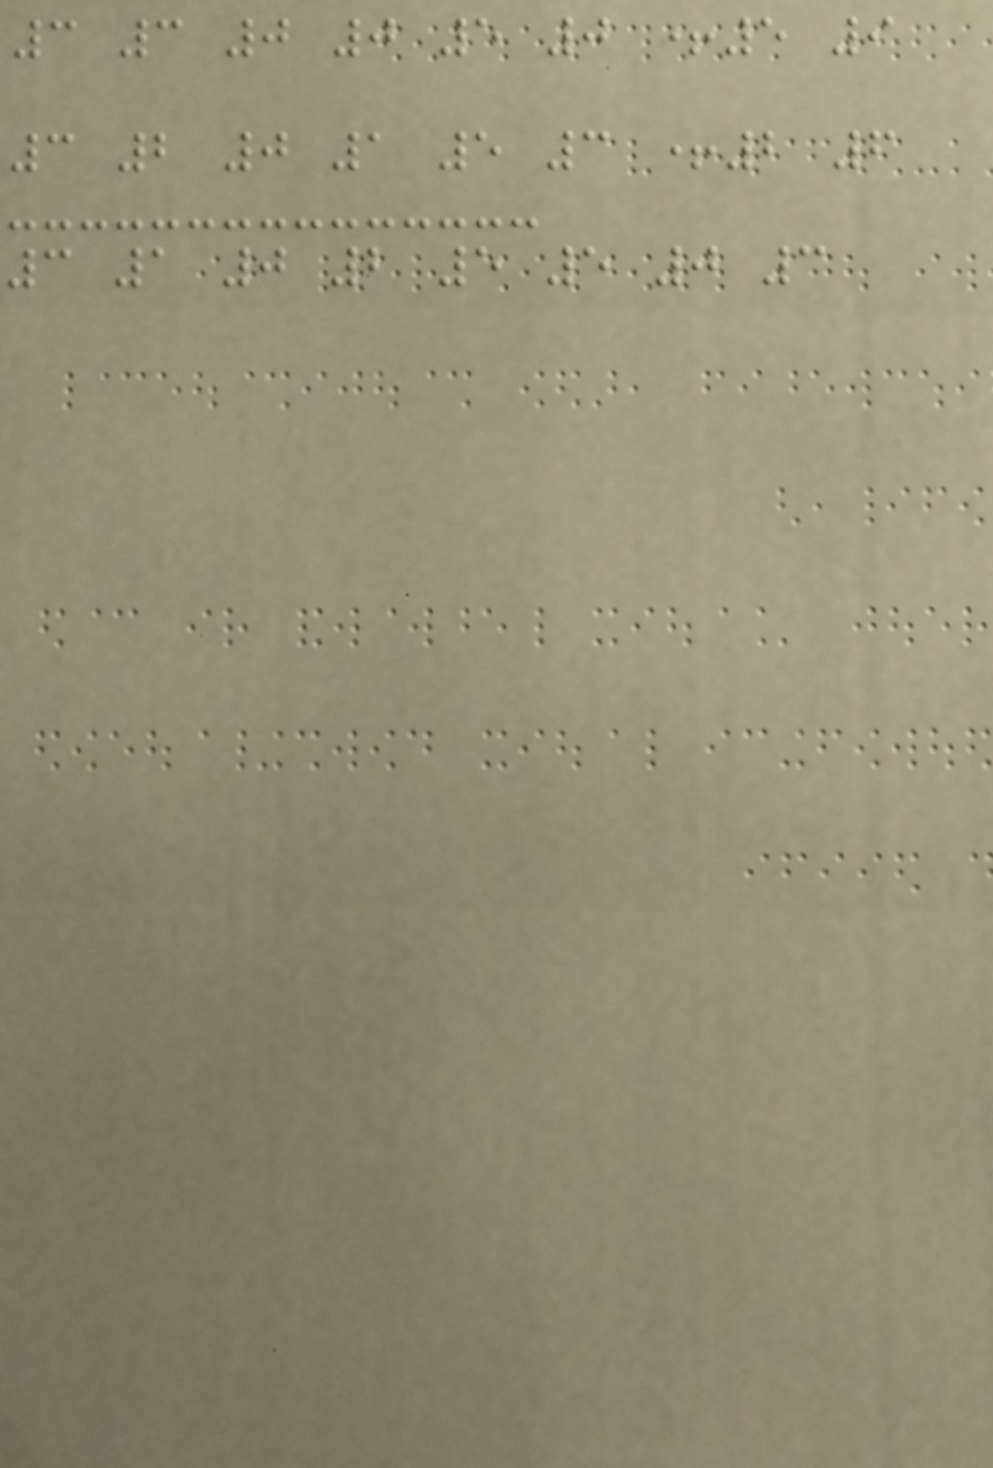3 3 0 0 5 0 +5 9
3 2 0 1 5 3 +2 6
3 1 0 2 5 5 0 3
